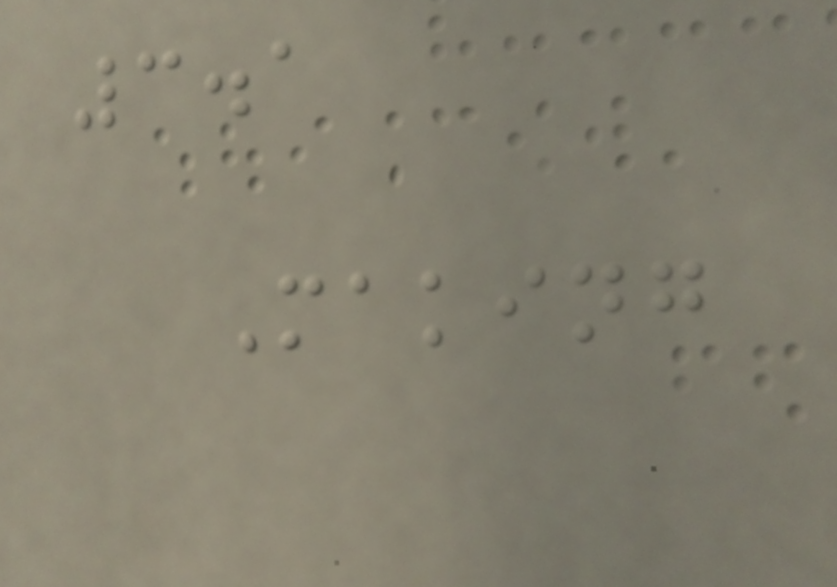3.1
Making
